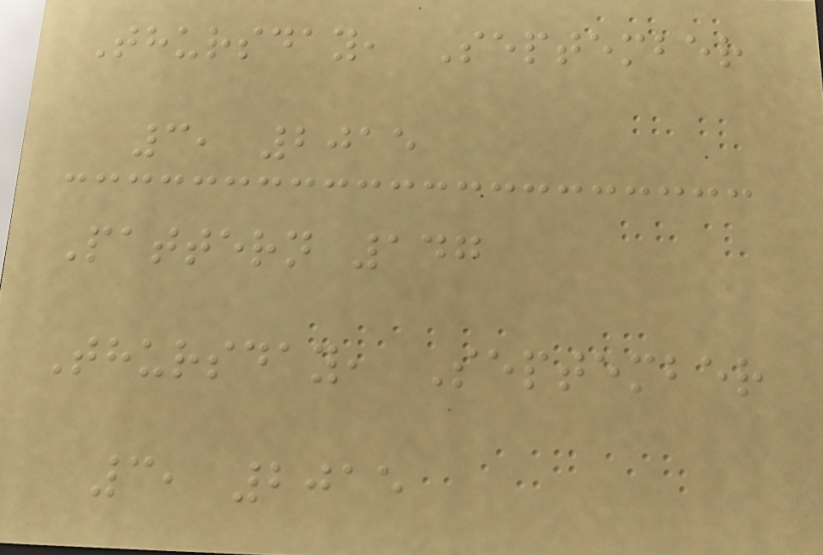Thursday, September
3, 2015
Pattern 147
Thursday, September
3, 2015
